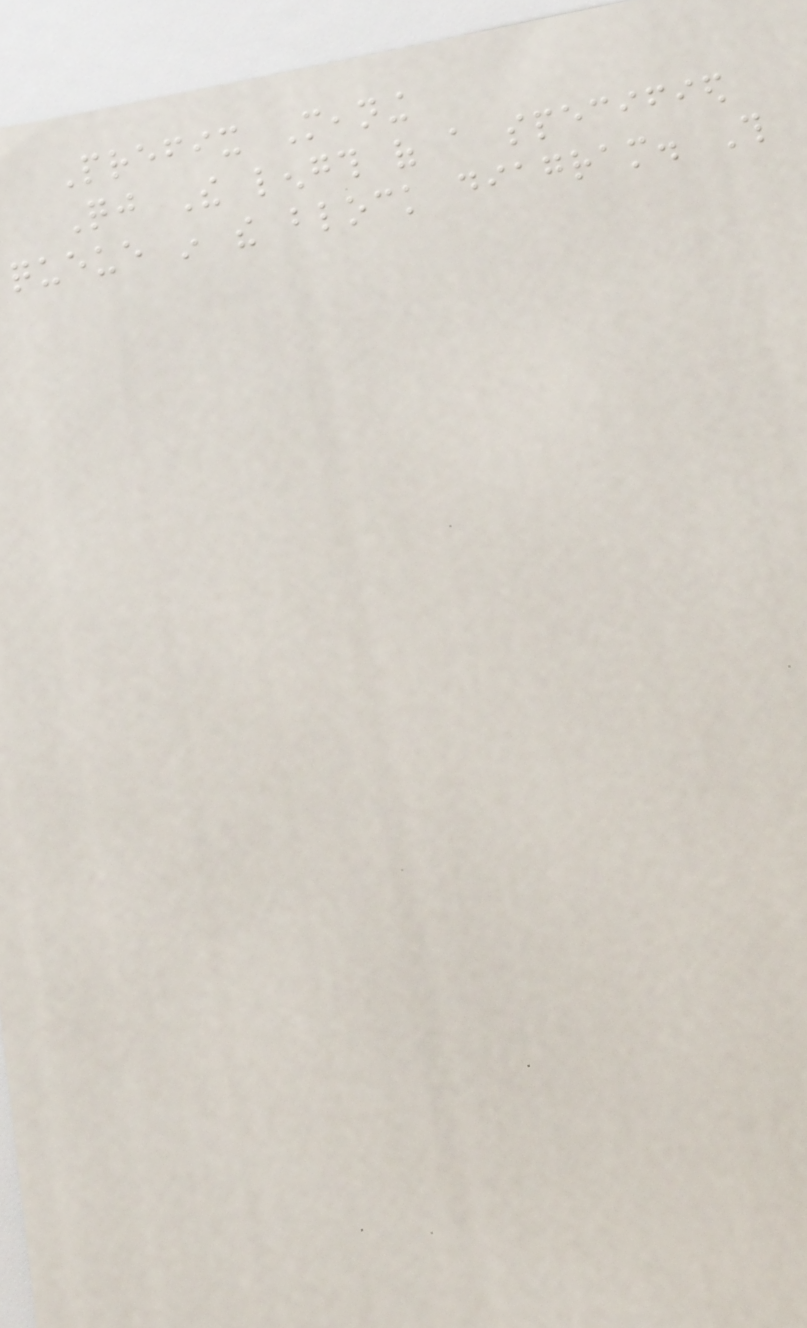Prefix Meaning
Qj The length of a specified
queue in the block diagram. This
